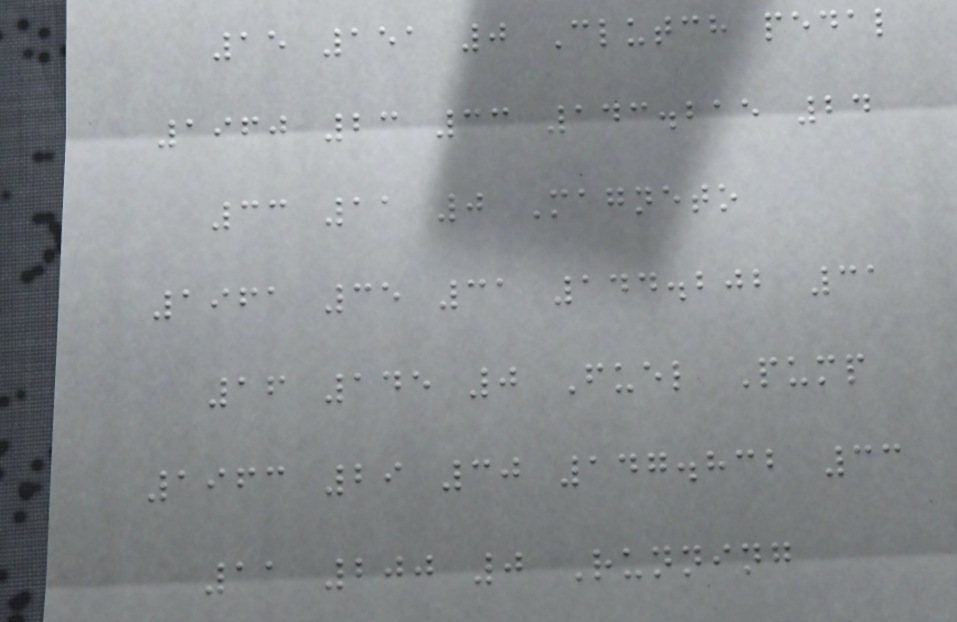15 151 0 Clutch pedal
1960 23 33 143.215 24
33 11 0 Magneto
1961 35 31 144.202 31
16 145 0 Fuel Pump
1963 29 30 147.832 33
11 200 0 Running
